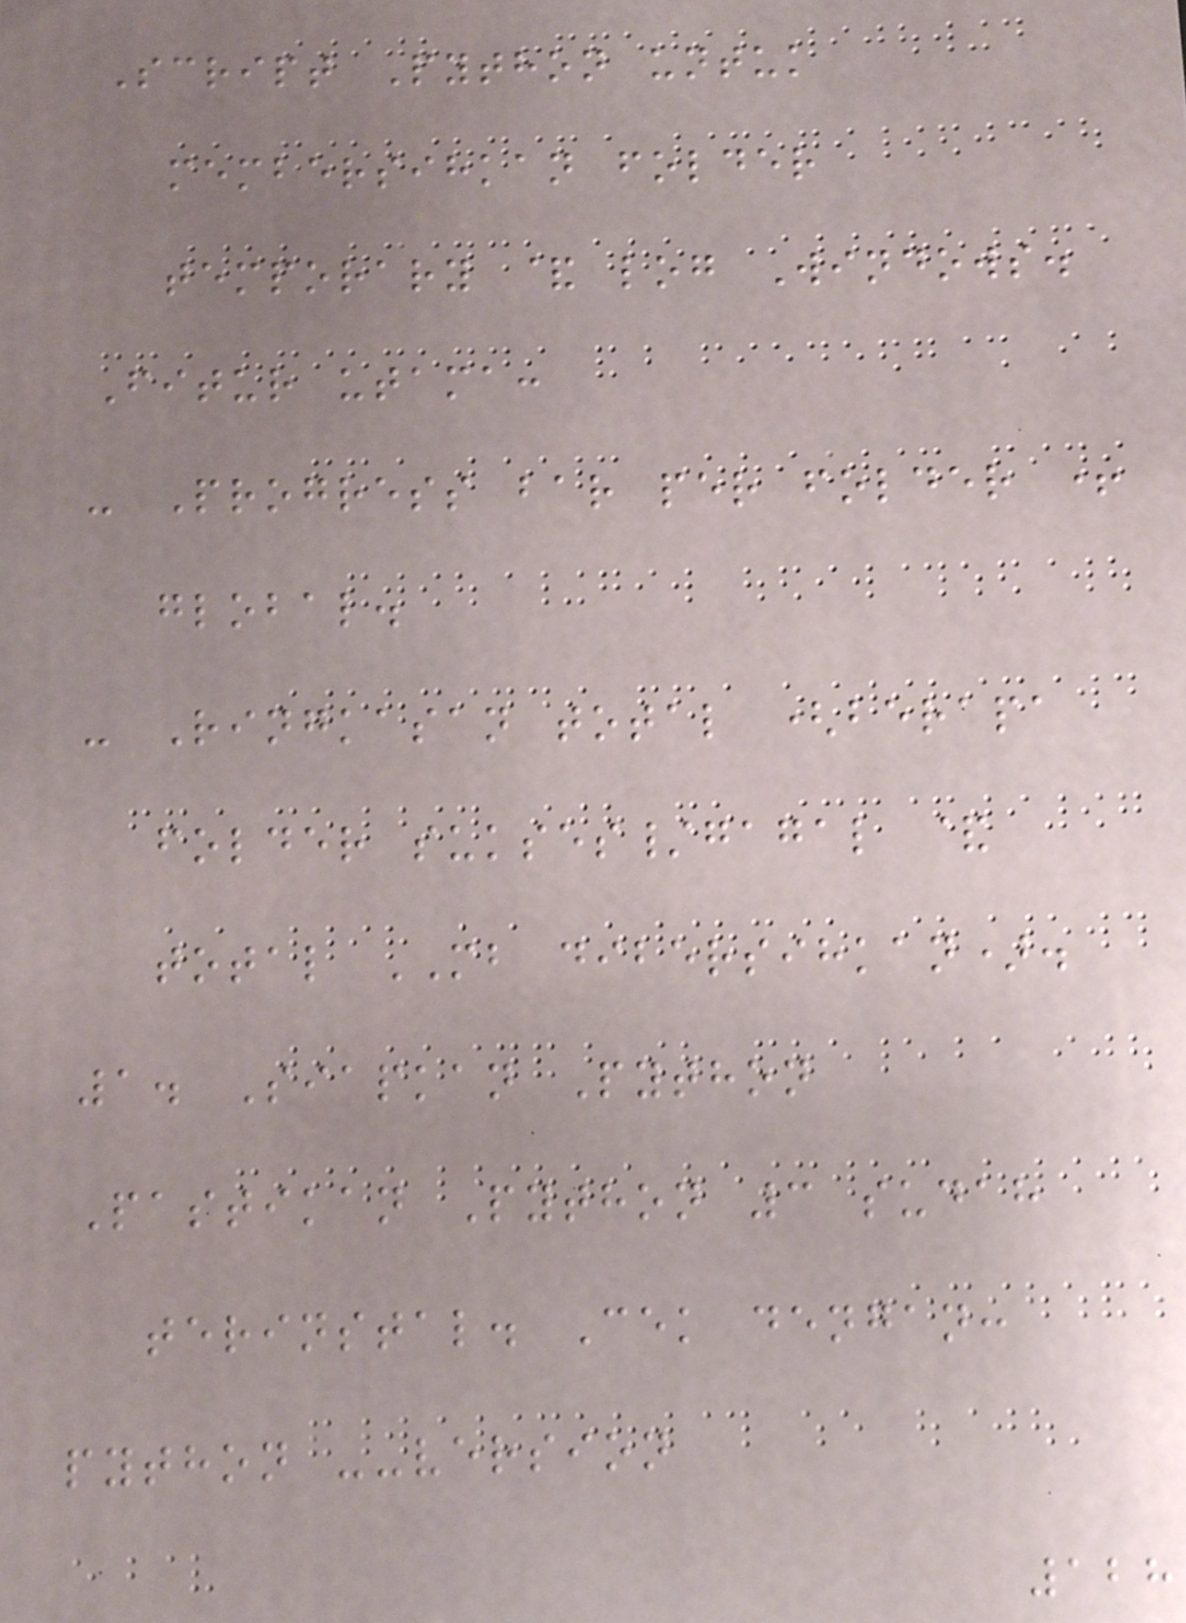Script Python untuk
membersihkan folder
temporary & log Windows.
Fitur utama:
- Progress bar per folder +
global.
- Ringkasan total (berapa
folder sukses/gagal &
total MB dibersihkan).
1. Siapkan Python
Pastikan Python 3 sudah
terinstal. Cek dengan:
python --version
128
